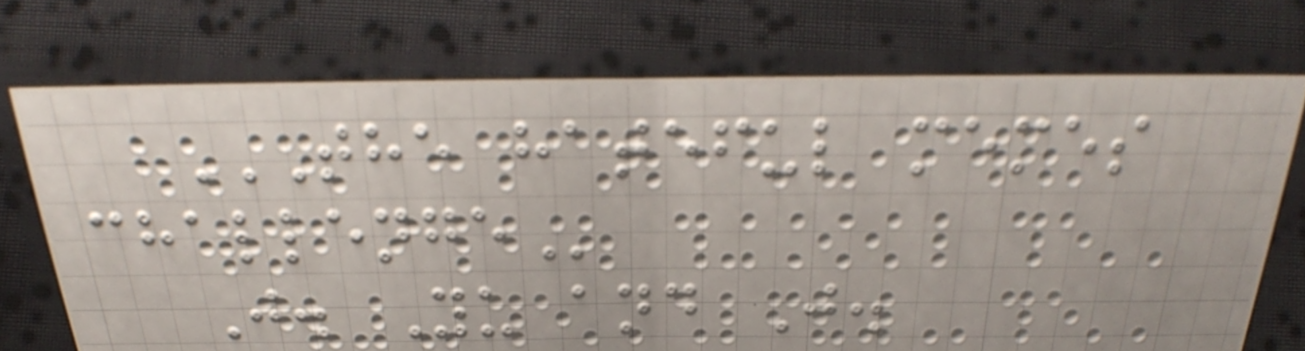THE HATEFUL MEMES
CHALLENGE
J. Yu and J.
